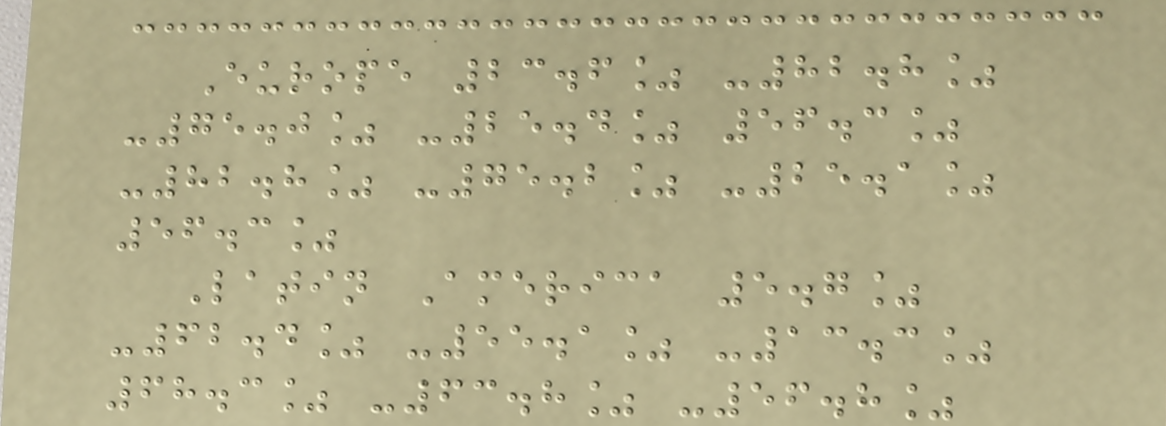Europe 23.6% -82.8%
-75.0% -25.4% 56.3%
-82.8% -75.2% -25.1%
56.3%
Latin America 5.7%
-62.4% -55.1% -13.3%
68.3% -63.8% -56.8%
